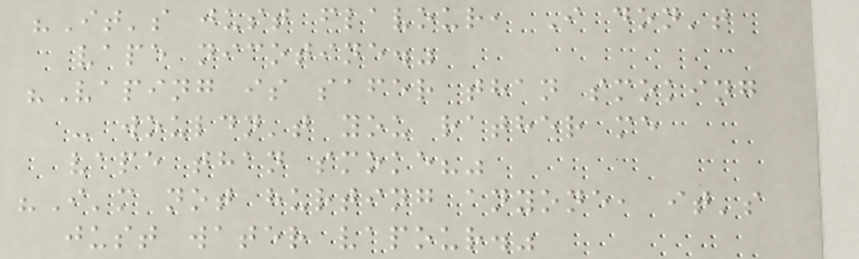"It's just flavour, I don't
vape nicotine."
"Vaping is safer than smoking
- wouldn't you rather me
vape than smoke?"
"I'm not hurting anyone, it's
just water vapour."
